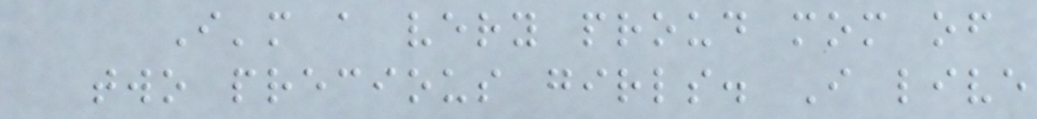I'm a very proud mom of
two precious girls. I live
